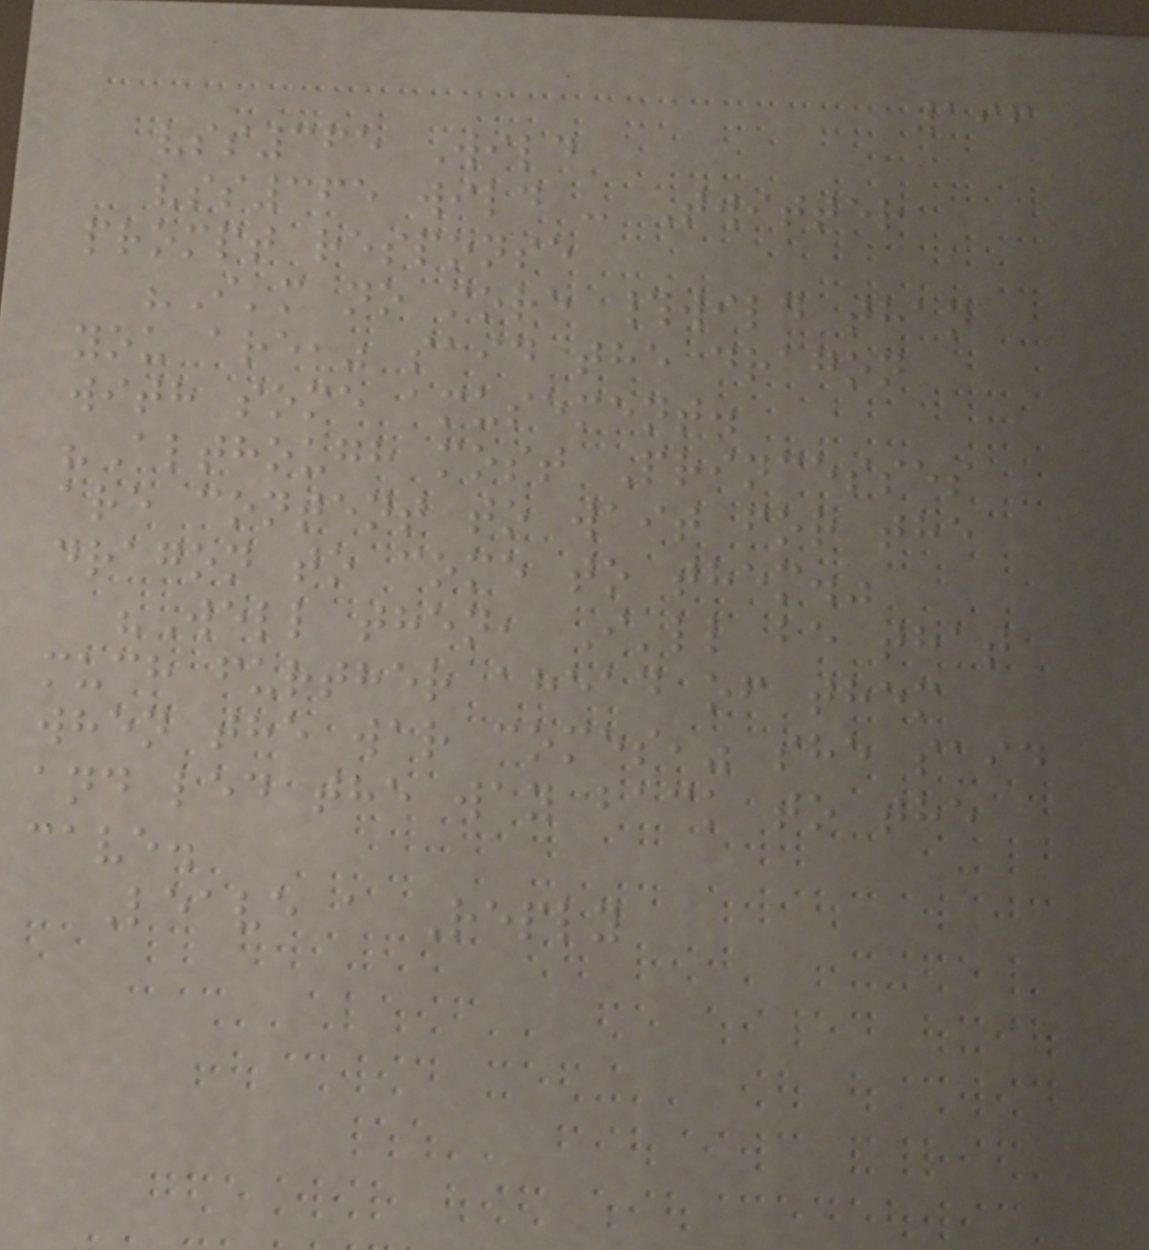196
vss365 Wild
vss365 wild - Twitter
prompt response
"I'm no more #wild than
you are," said the dragon
with some amusement.
"Although most Princesses
are content to wait for the
dragon to come to them."
"Well then, I'll be that
much further ahead of them
when the war comes," she said
and led the way back to the
cave.
Leave a Reply
